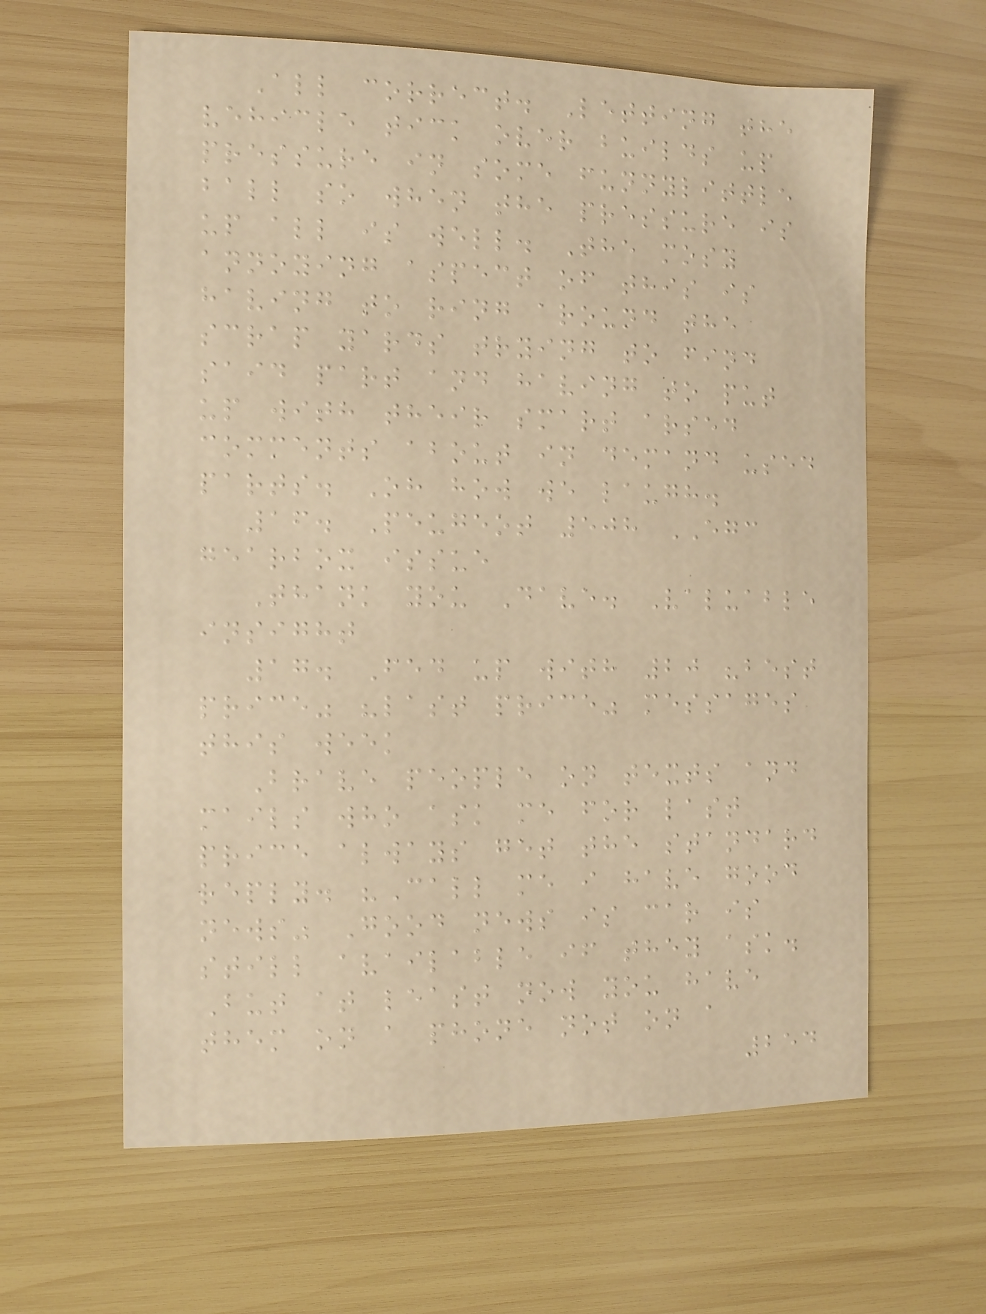All correct. Letting the
vehicle tick over builds up
pressure in some funnylittle
ball so when the pressure is
up all is well. The mosy
annoying aspect of this is
having to ring around the
scrap yards trying to find
said part and having to put
up with their smart arsed
comments about in demand used
parts. Oh how we laugh.
16. Peugeot 508 EGC
gearbox issue
Thank you Dave. Valuable
insight
17. Fed up with 20 "best
price" "last price" messages
this week
Brave people on texts and
mails who ask me for last
price always get the standard
reply. "Call me i have good
news" Good news is car is
still available if they ask.
But at least now you have
them on a phone not on a
254
